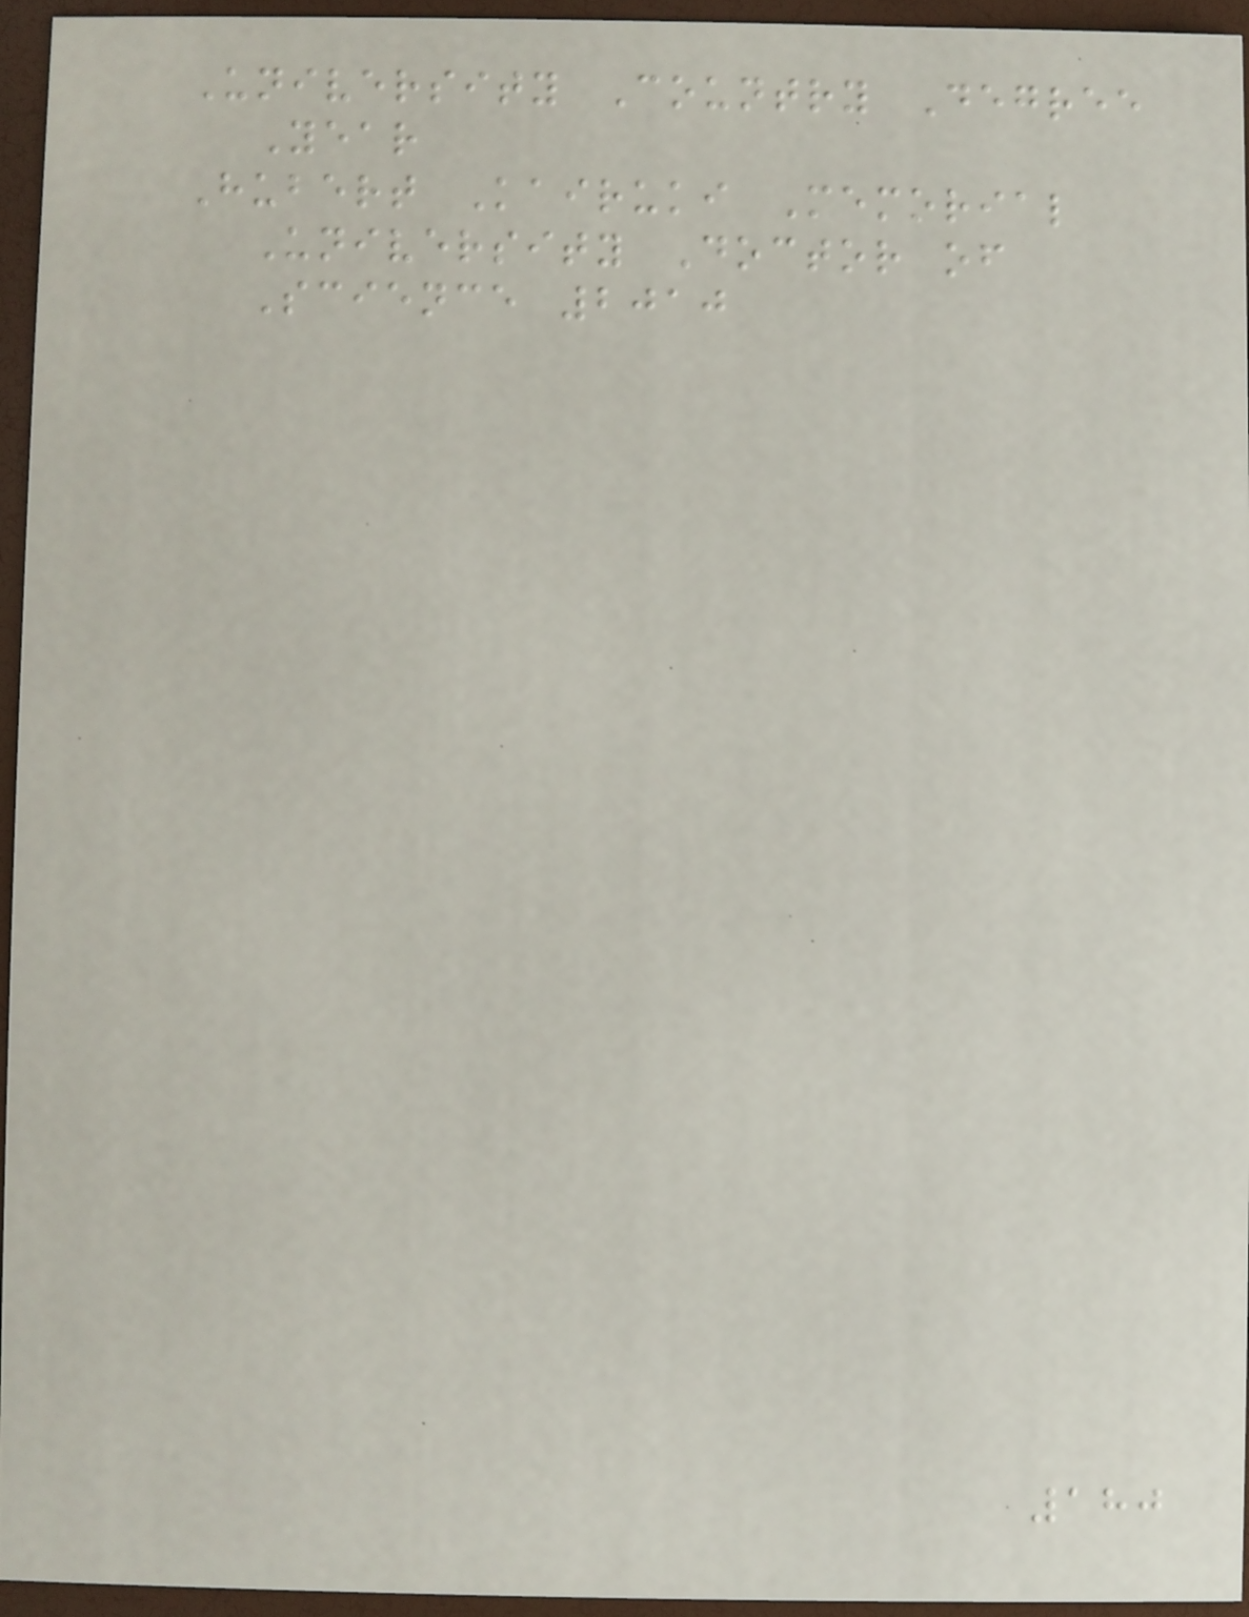University Country Degree
Year
Hubert Kairuki Memorial
University Doctor of
Science 2010
180
